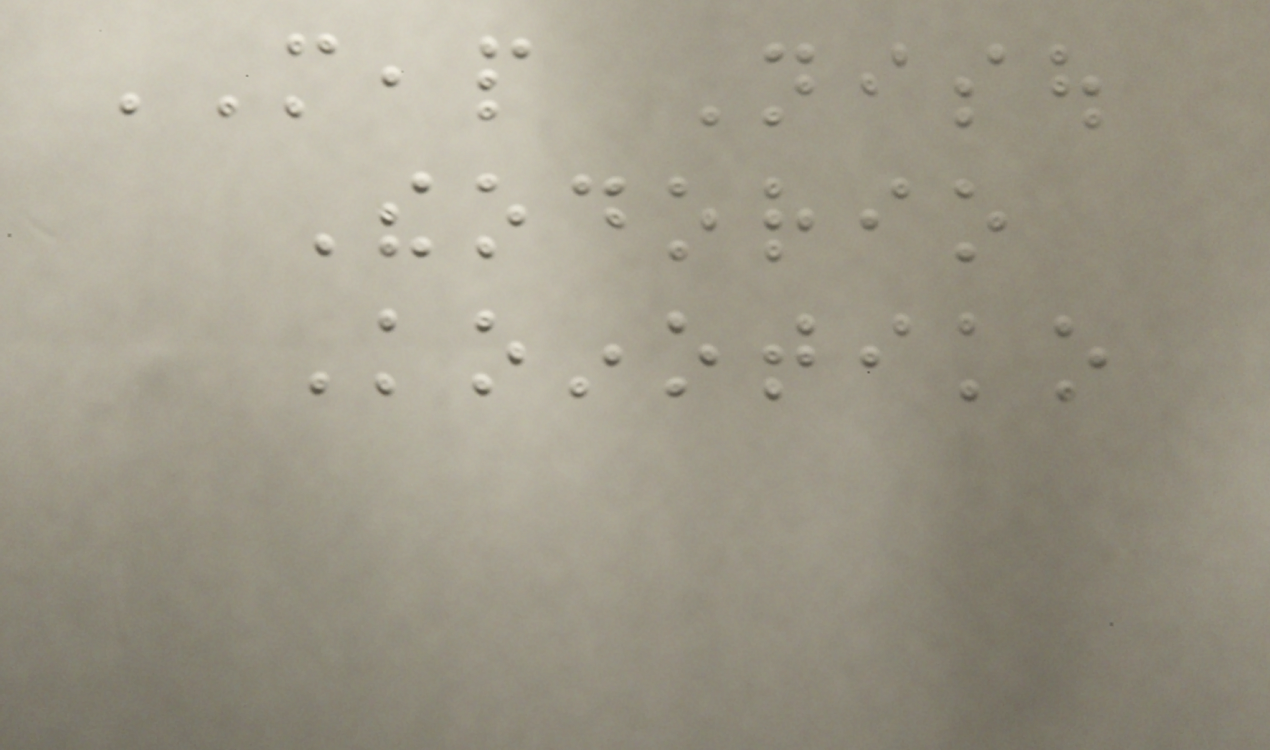MEAP Nisou
Theodorio
Koinotiko
